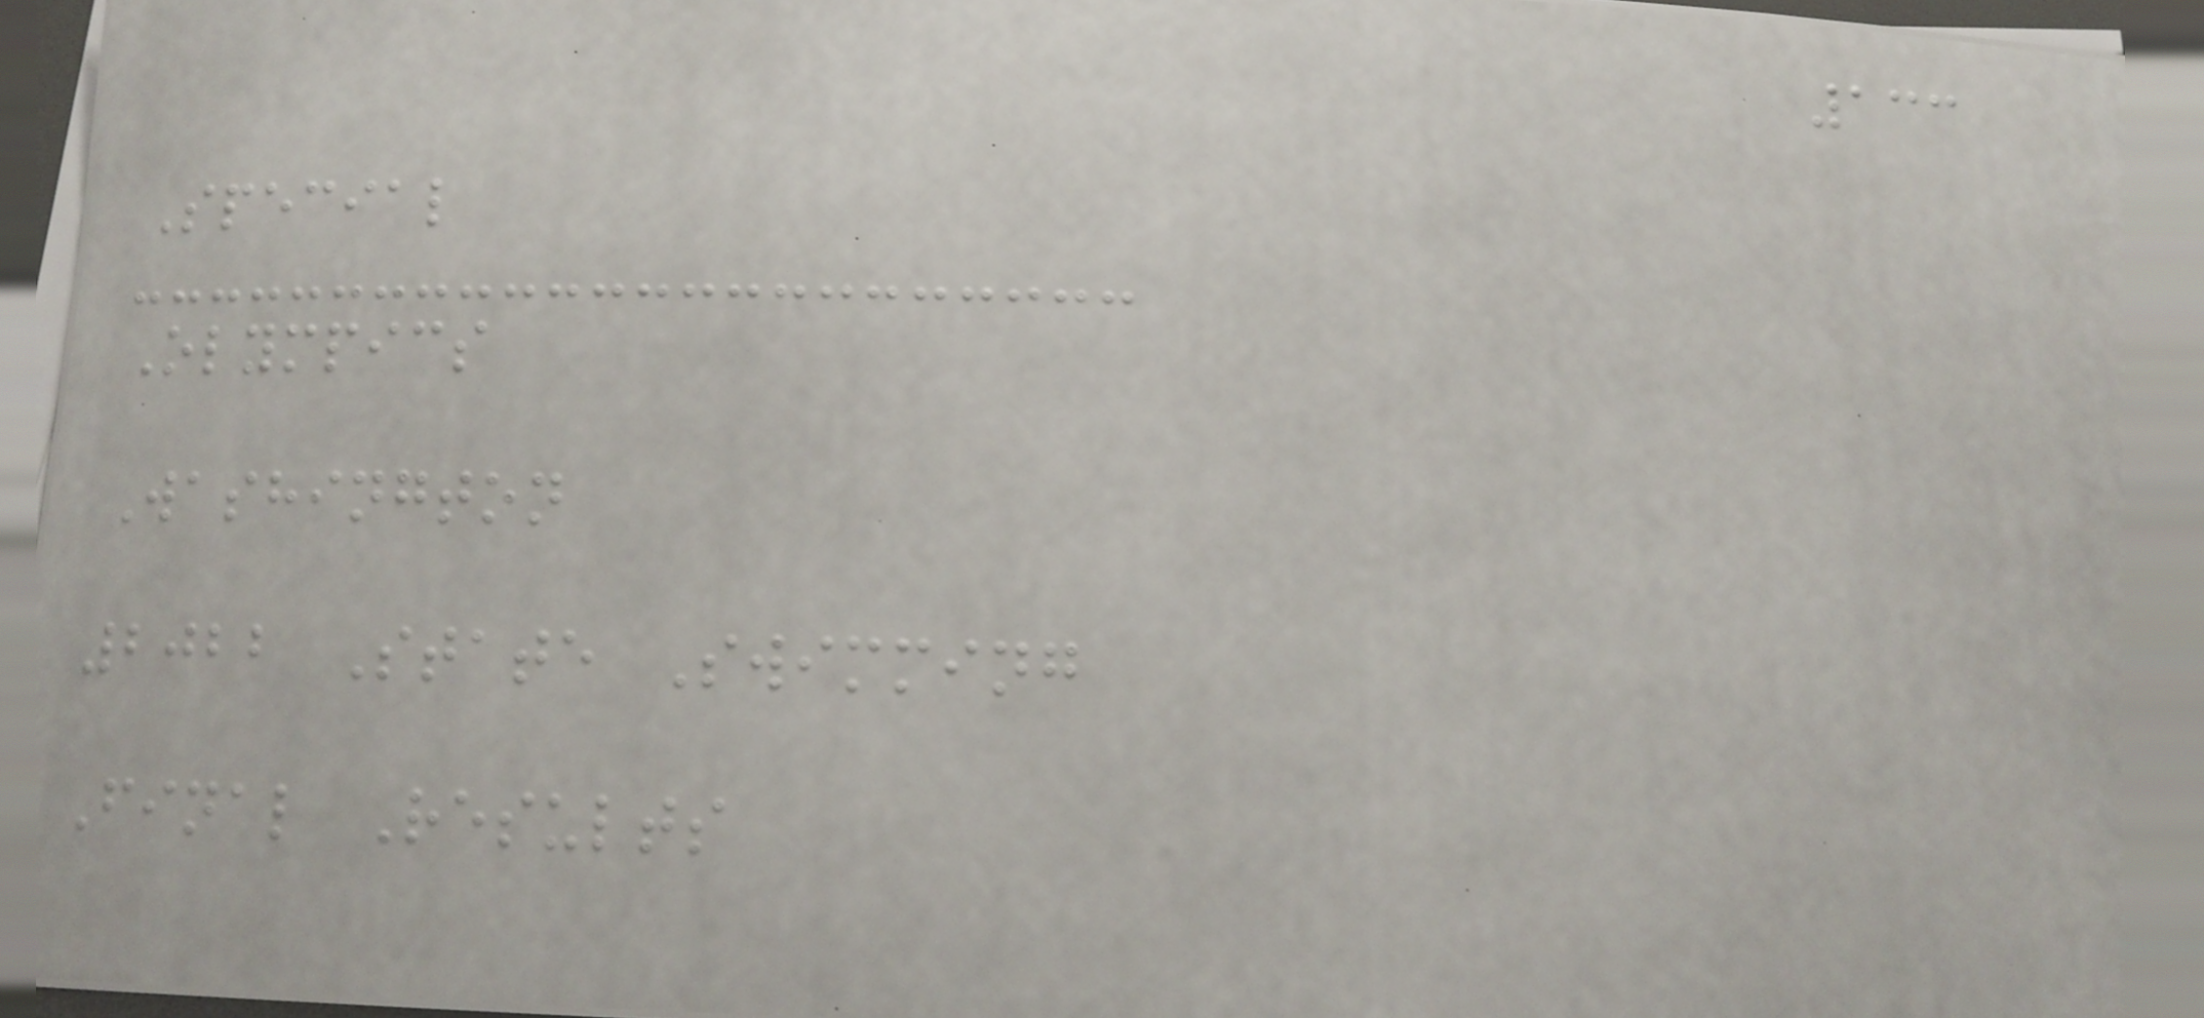133
Special
Olympics
Washington
2022 State Swimming
Final Results
